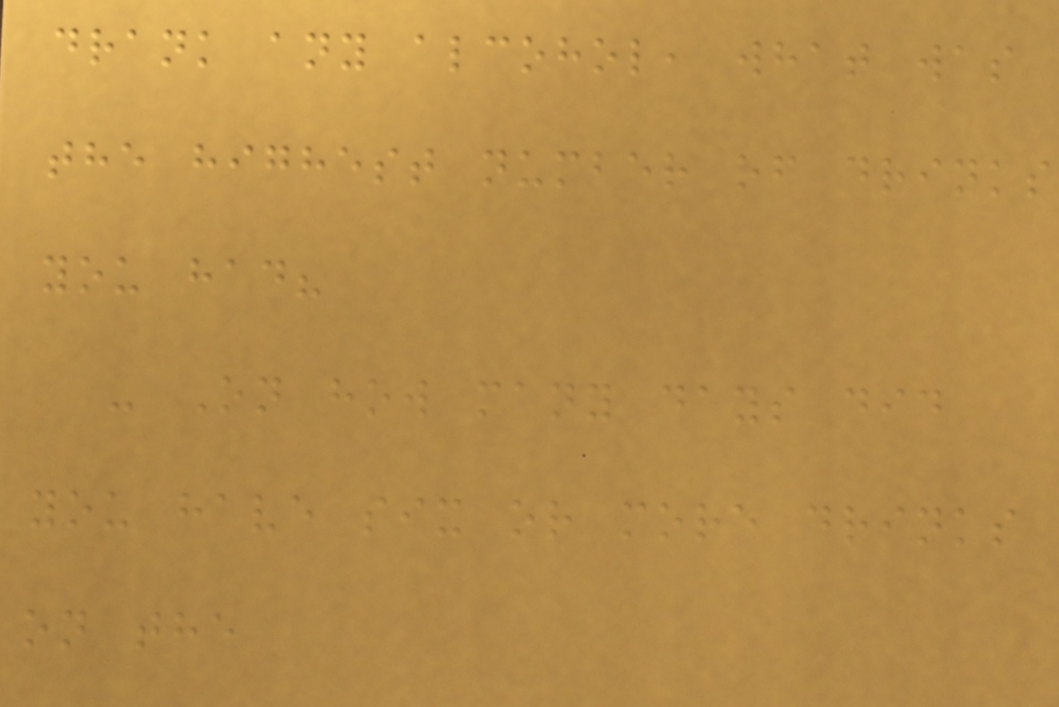drank any alcohol, what was
the highest number of drinks
you had?
- On how many days did
you have six or more drinks
on the
